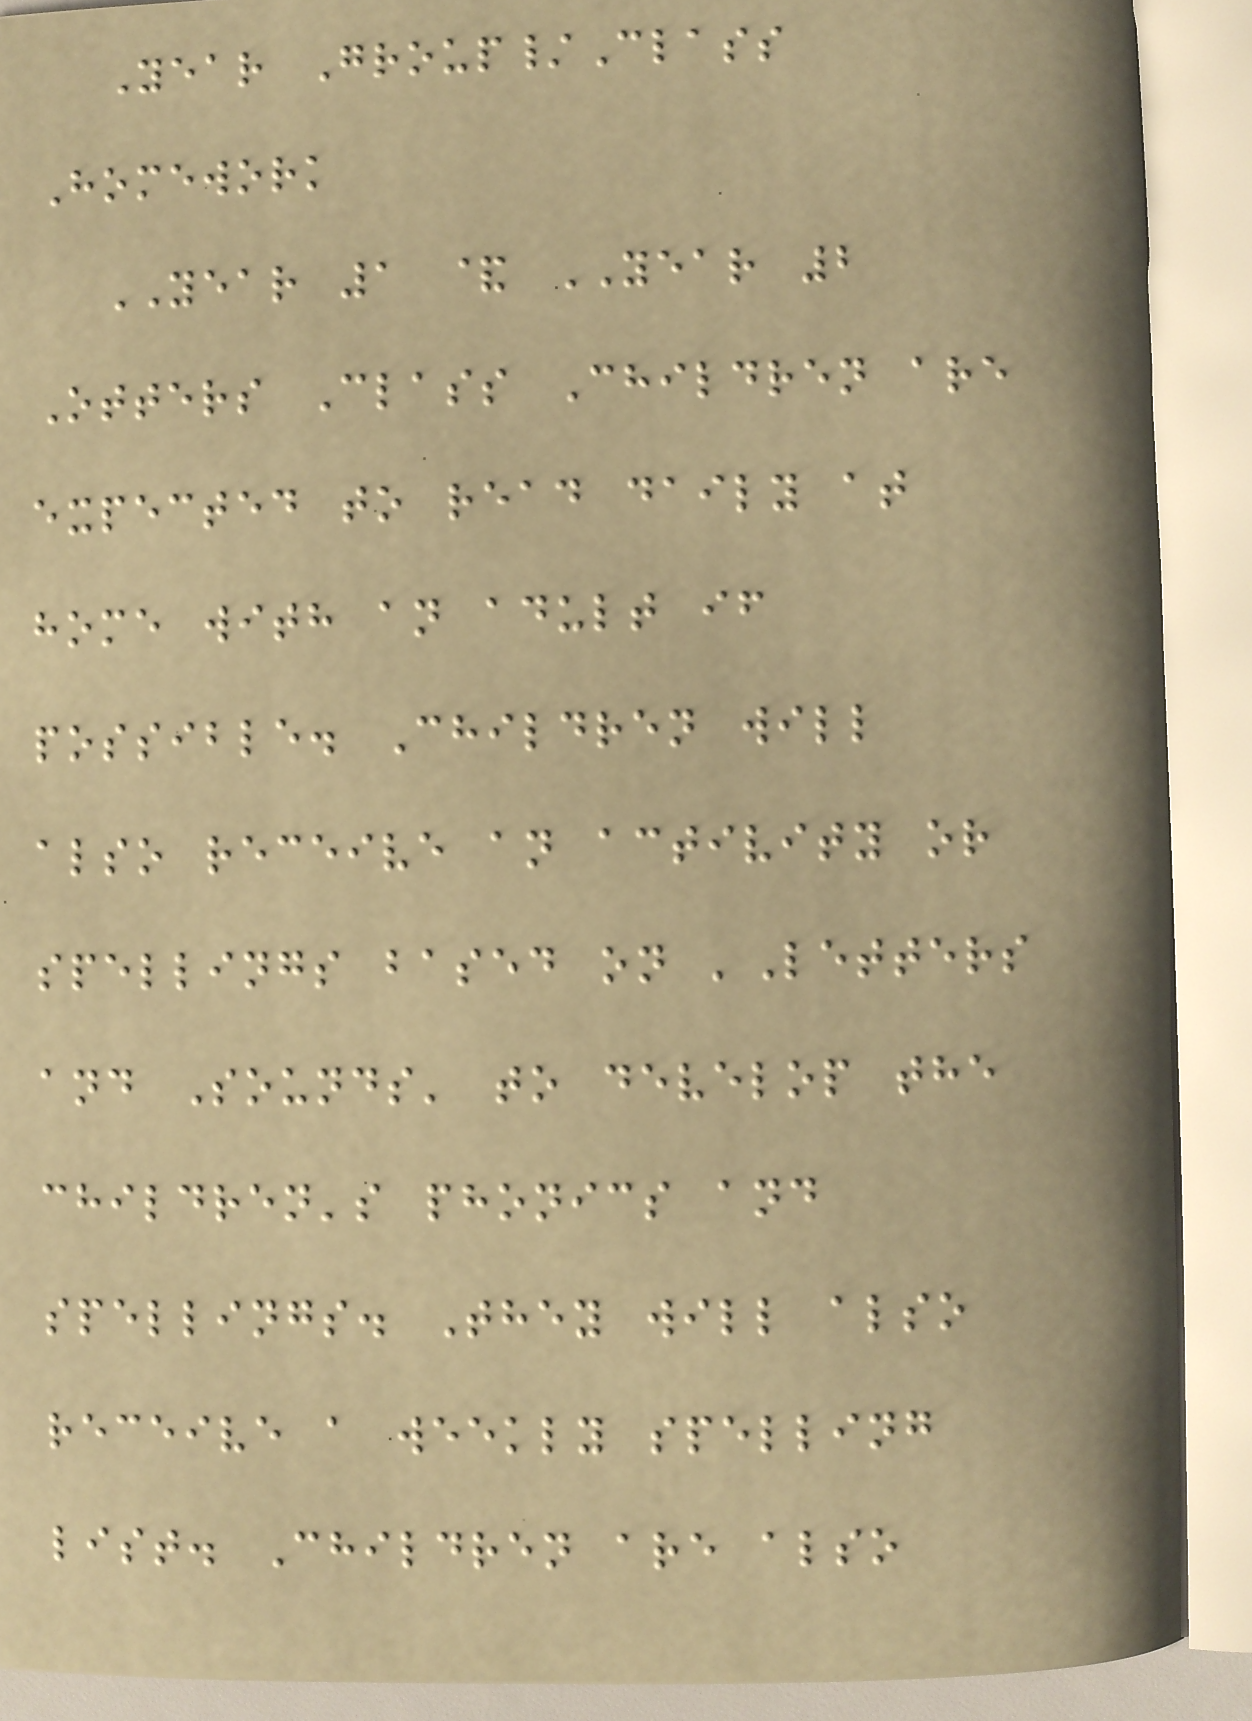Year Group/Class
Homework
YEAR 1 & YEAR 2
Otters Class Children are
expected to read daily at
home with an adult if
possible. Children will
also receive an activity or
spellings based on 'Letters
and Sounds' to develop the
children's phonics and
spellings. They will also
receive a weekly spelling
list. Children are also
